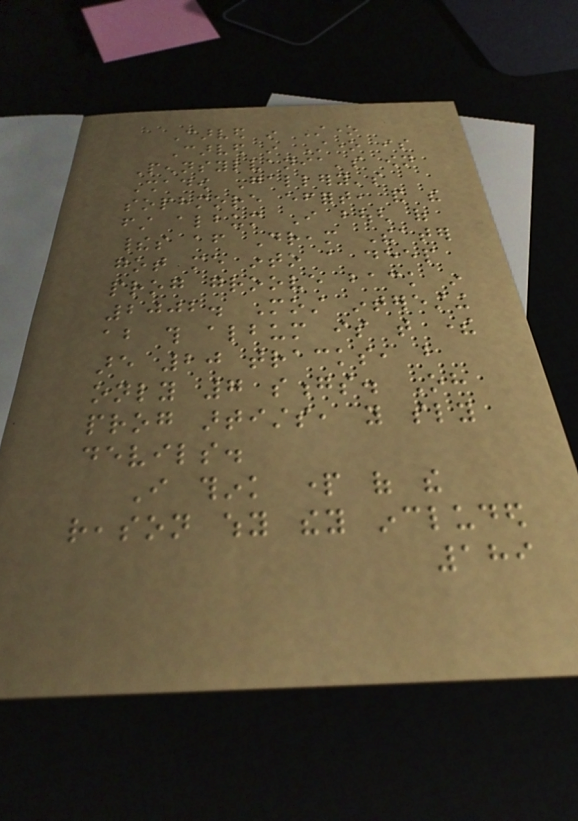Carved in Stone
Carved in Stone is
Pennsylvania's own
Shadow Gallery's
sophmore effort, and the
first album I bough of
theirs after Dream Theater
got me into a deep
prog groove back in
2002. Most interesting
about this album is that there
are 20 tracks, but
only 7 songs. Oh
prog artists, you sly
devils.
I think part of the
reason why they included
189
